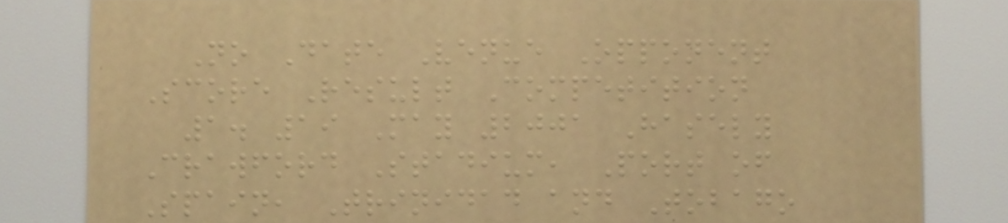No Date Venue Opponent
Score Result Competition
1. 19 May 2001 Hasely
Crawford Stadium, Port of
Spain, Trinidad and Tobago
